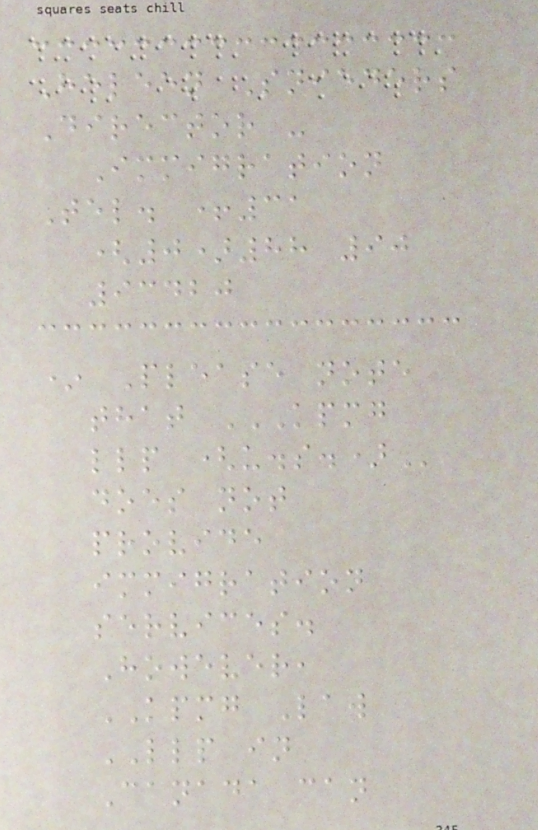Heleen Snieders
Director -
Immigration
Tel. +31
(0)88 90
93420
* Please note
that KPMG
LLP (U.S.)
does not
provide
immigration
services.
However,
KPMG Law
LLP in
Canada can
